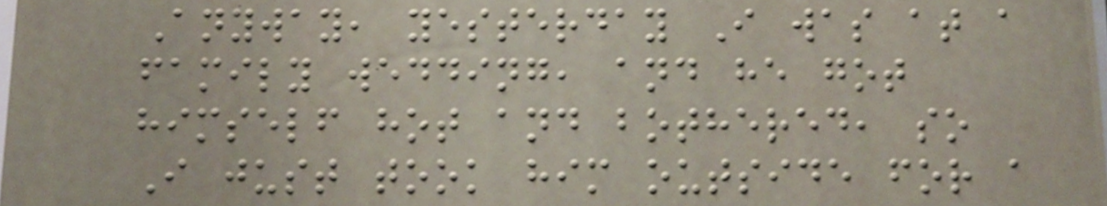Anyway, yesterday I was at a
family wedding, and he got
himself hot and bothered, so
I just took him outside for a
